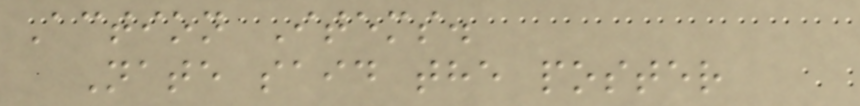Action Items.
Nate said the poster
